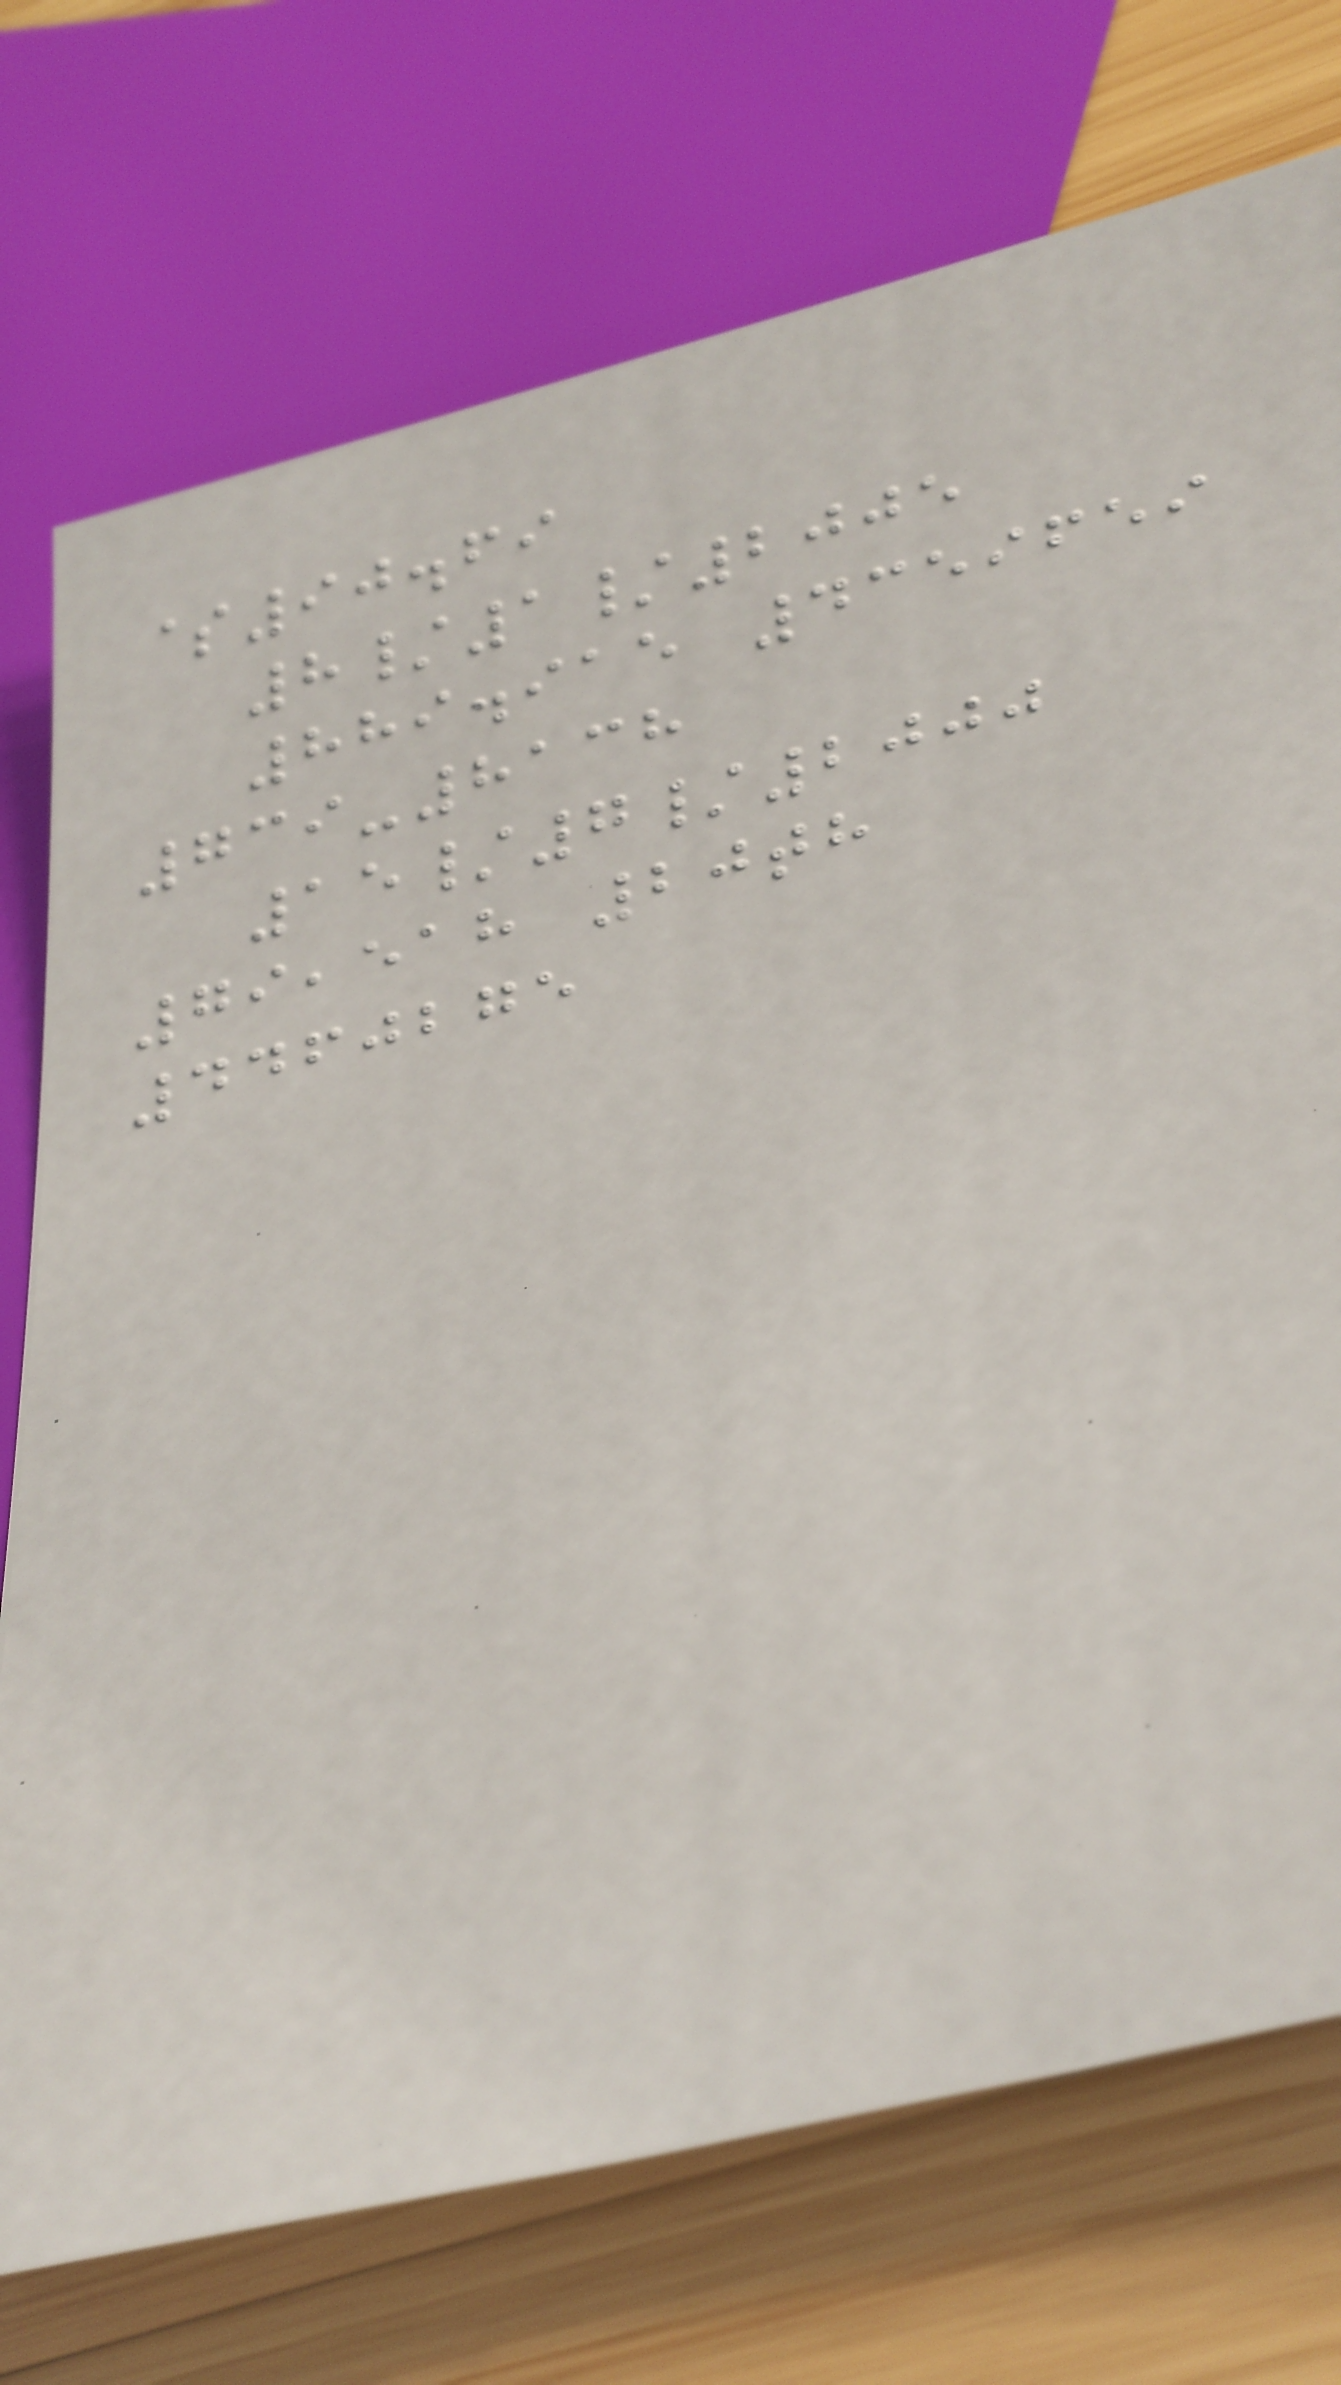$90.69
8/1/2005
889.915 4359659
739-8138
15/7/2000
79,518 20th
4460275
